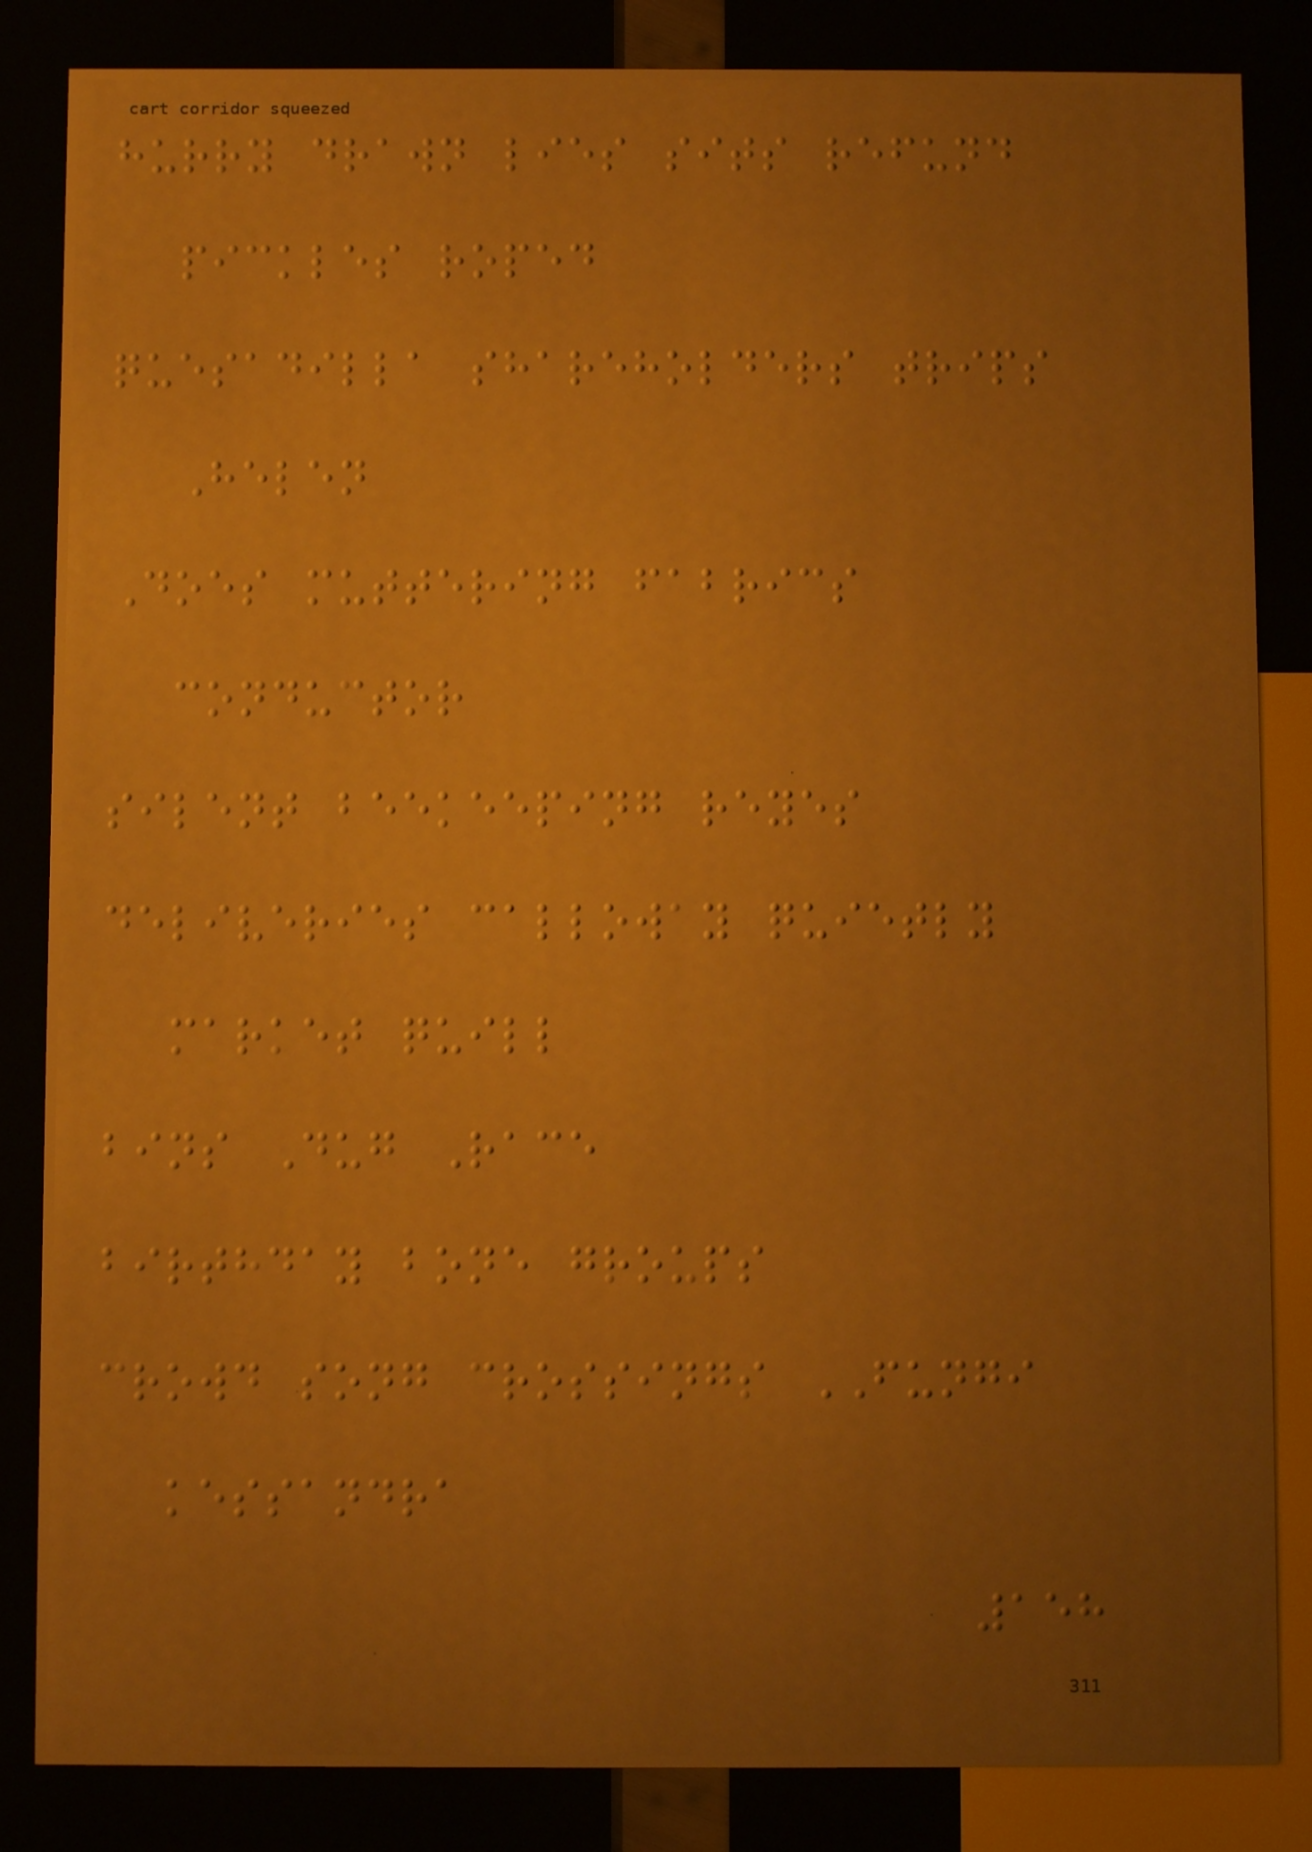hurry drawn lies sits refund
pickles roped
quesadilla shareholders trips
Helen
Does muttering fabrics
conductor
silent beekeeping reyes
deliveries calloway quietly
market quill
bins Dug Race
birthday bone groups
crowd song crossings FUNGI
kessandra
158
